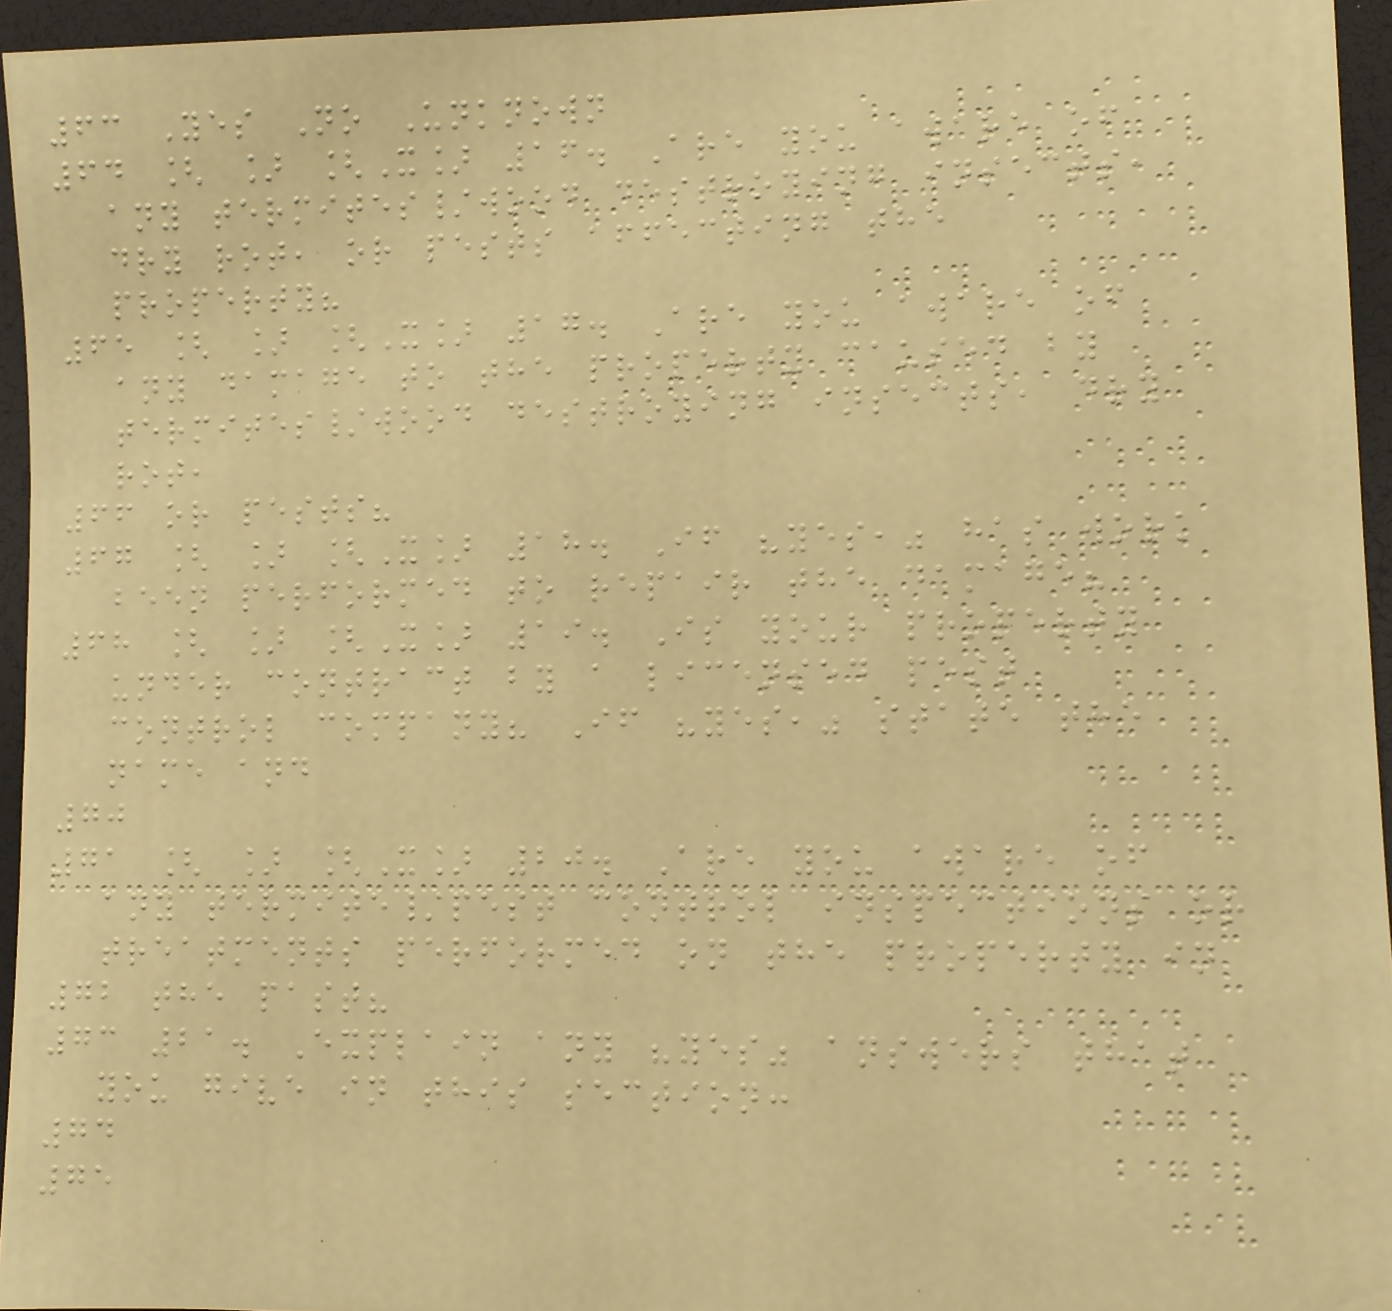63 Yes No Unknown
64 [ ] [X] 16. Are you aware of
any termites/wood destroying insects,
dry rot, or pests affecting the
property?
65 [ ] [X] 17. Are you aware of
any damage to the property caused by
termites/wood destroying insects, dry
rot,
66 or pests?
67 [ ] [X] 18. If "yes," has work
been performed to repair the damage?
68 [ ] [X] 19. Is your property
under contract by a licensed pest
control company? If "yes," state the
name and
70
71 [ ] [X] 20. Are you aware of
any termite/pest control inspections or
treatments performed on the property in
72 the past?
73 21. Explain any "yes" answers that
you give in this section:
74
75
